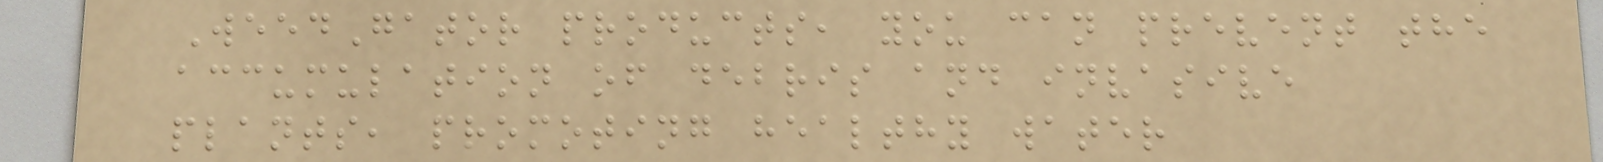WeedGator products, you can prevent the
accumulation of debris and invasive
plants, promoting healthy water
